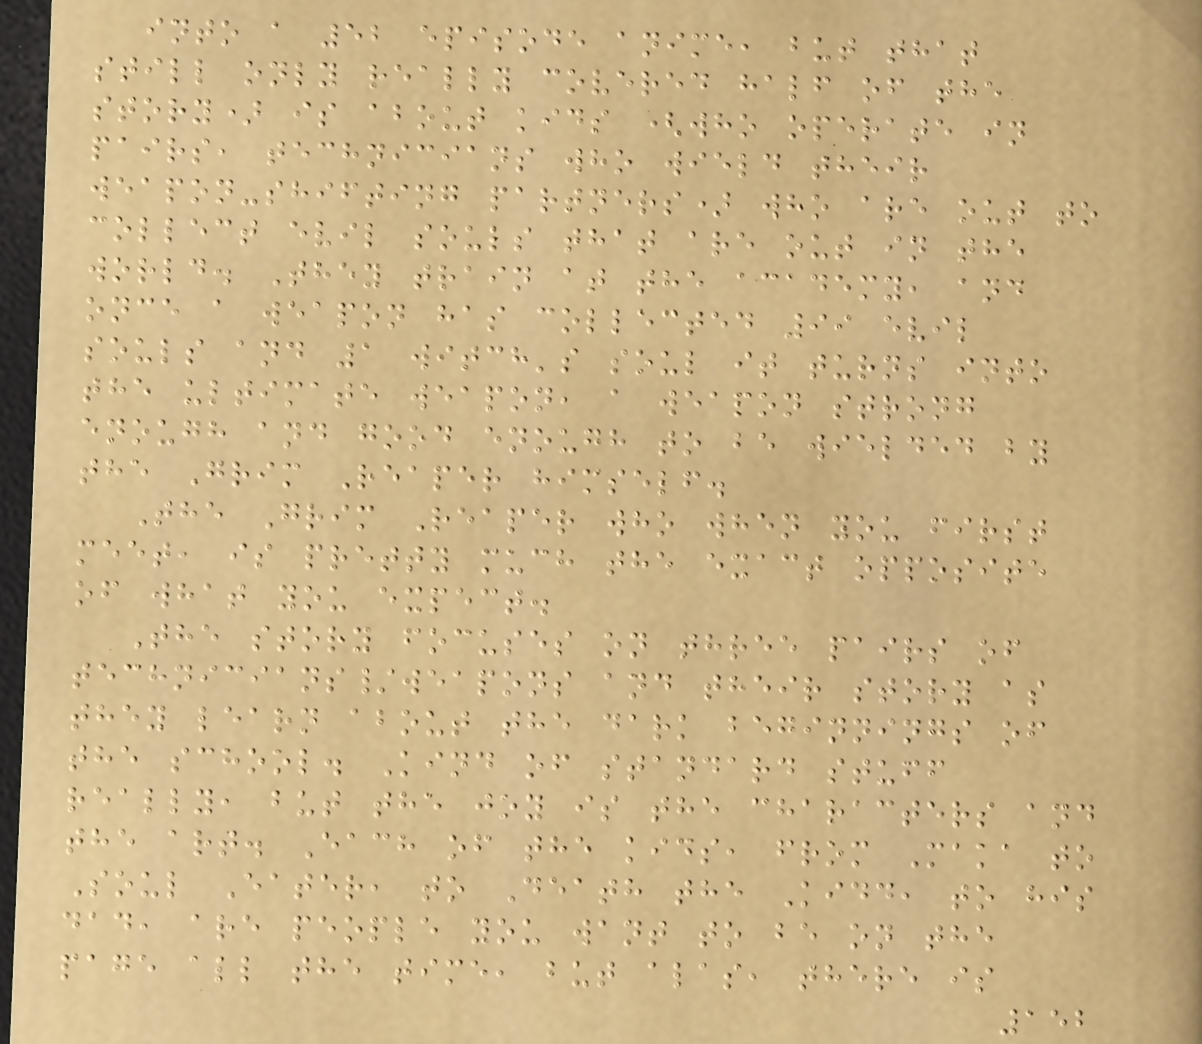into a 52 episode anime, but that
still only really covered half of the
story) is about kids (who operate in
pairs, technicians who wield their
weapon-shifting partners) who are out to
collect evil souls that are out in the
world. They train at the academy, and
once a weapon has collected 99 evil
souls and 1 witch's soul it turns into
the ultimate weapon, a weapon strong
enough and good enough to be wielded by
the Grim Reaper himself.
The Grim Reaper who when you first
meet, is pretty much the exact opposite
of what you expect.
The story focuses on three pairs of
technicians/weapons and their story as
they learn about the dark beginnings of
the school. Kind of standard stuff
really, but the joy is the characters and
the art. Each of the kids, from Maka to
Soul Eater, to Death the Kidd, to his
dad, are people you want to be on the
page all the time, but alas, there is
152
